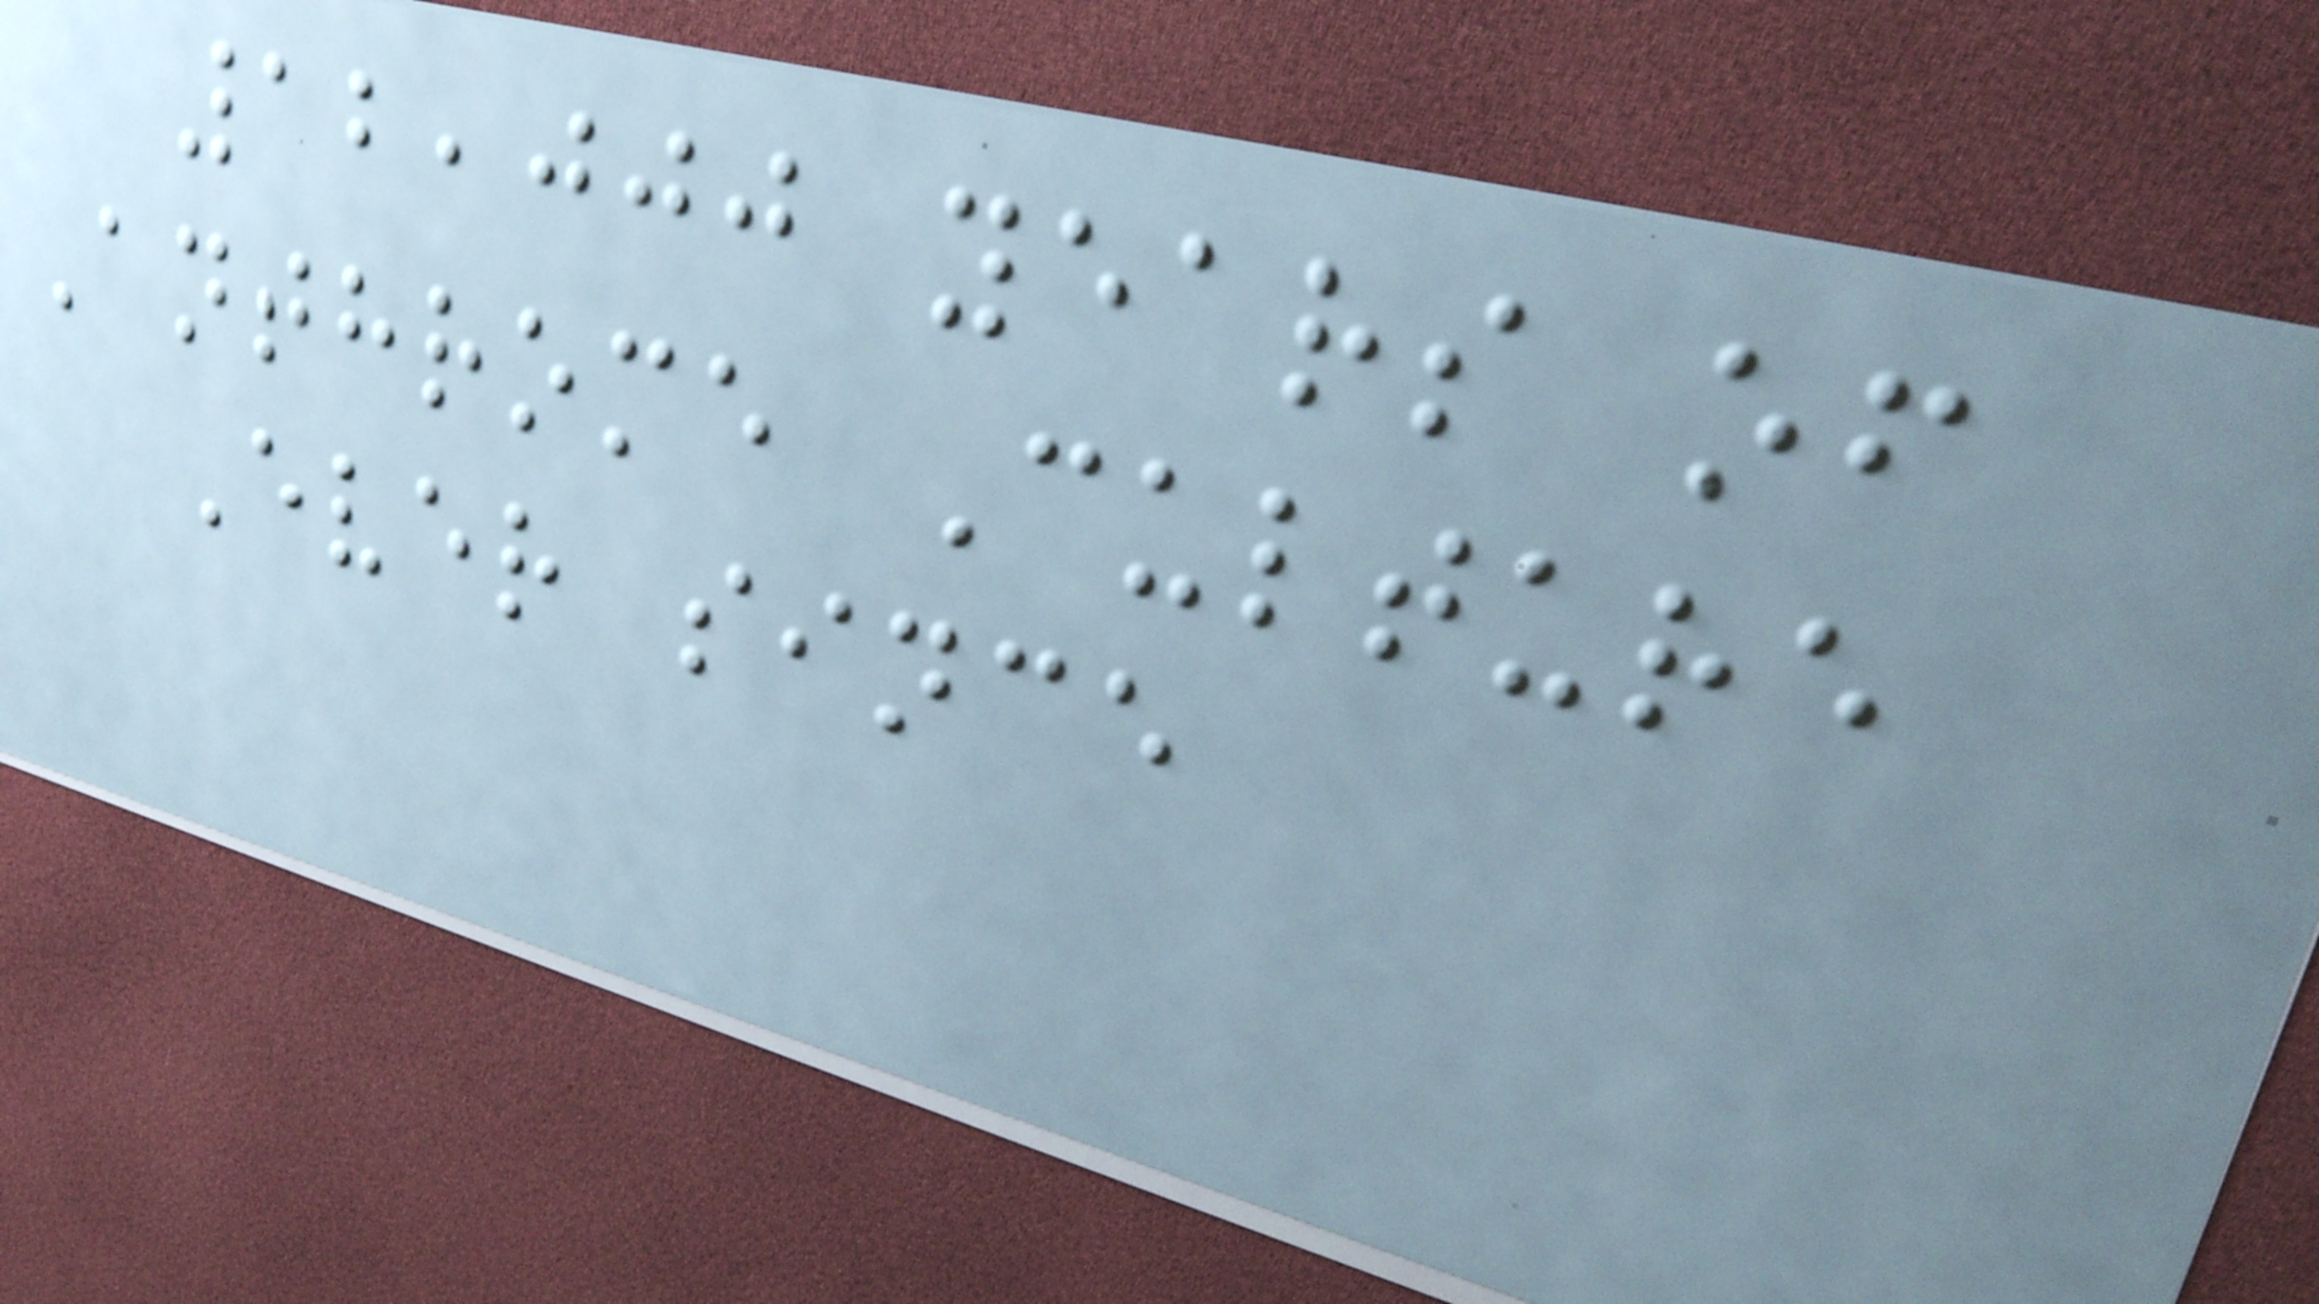12,000 years of
Anthrome Culture
Ever since
